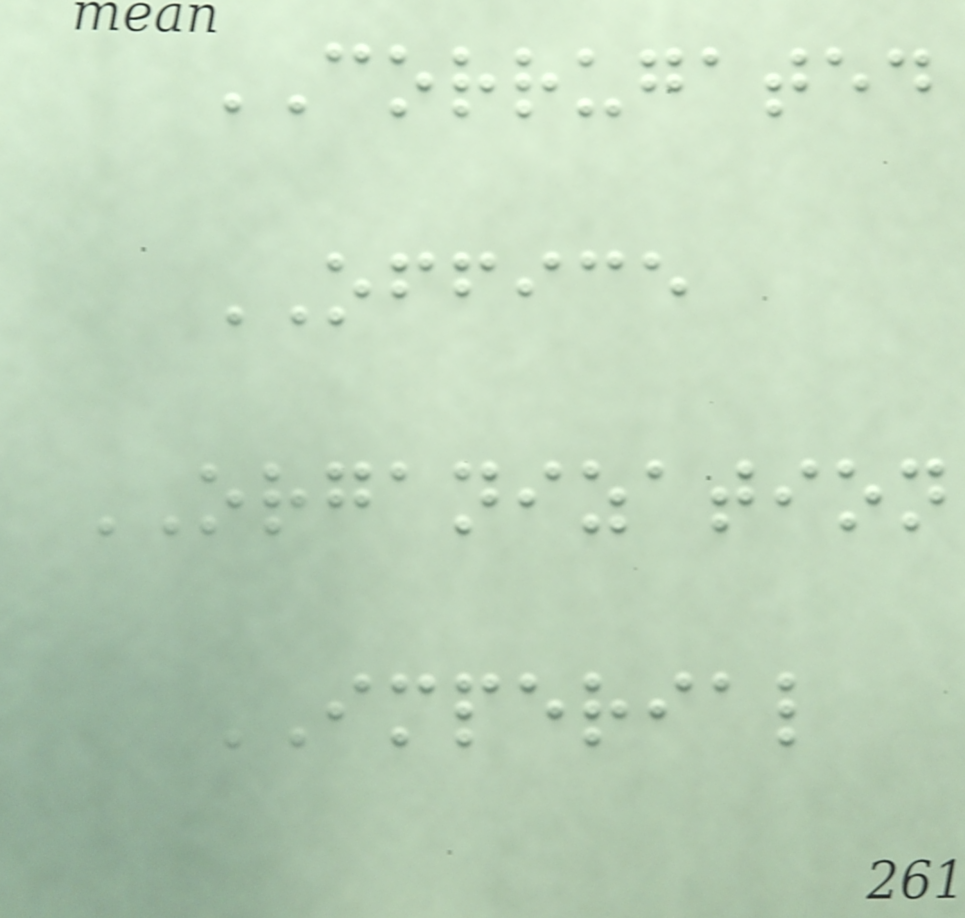CORRUGATED
OFFICE
ORGANIZATION
IMPERIAL
